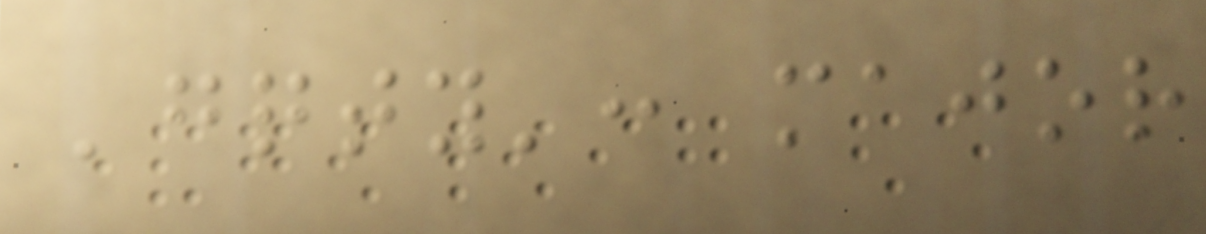'gqty': major
